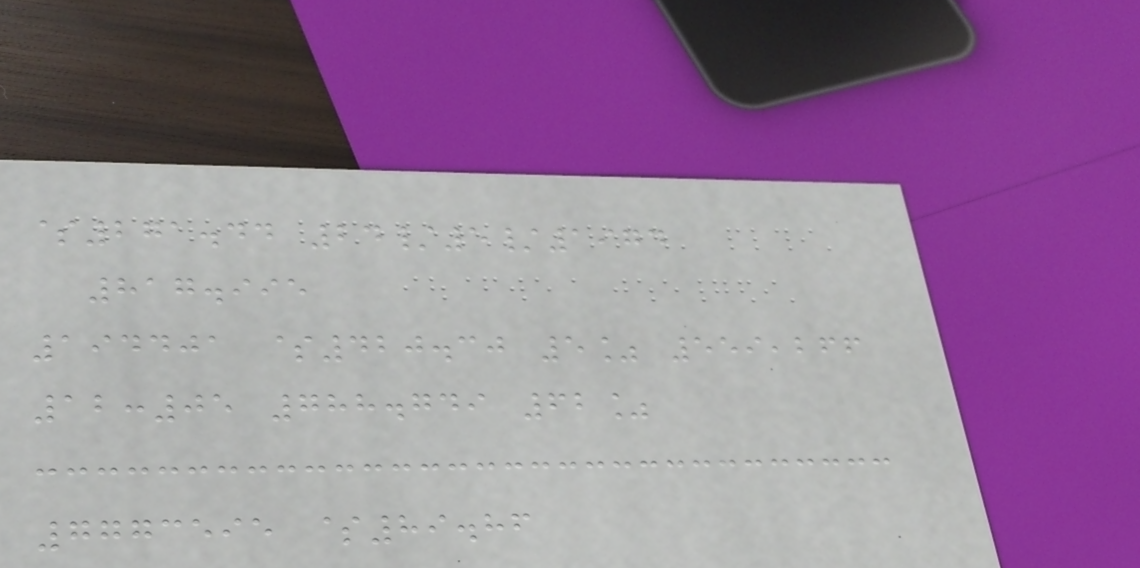$271.44 24/5/1974
817.995
194401 $420.30 5% 559,266
12:05 788.749 62%
7773595 $89.86
